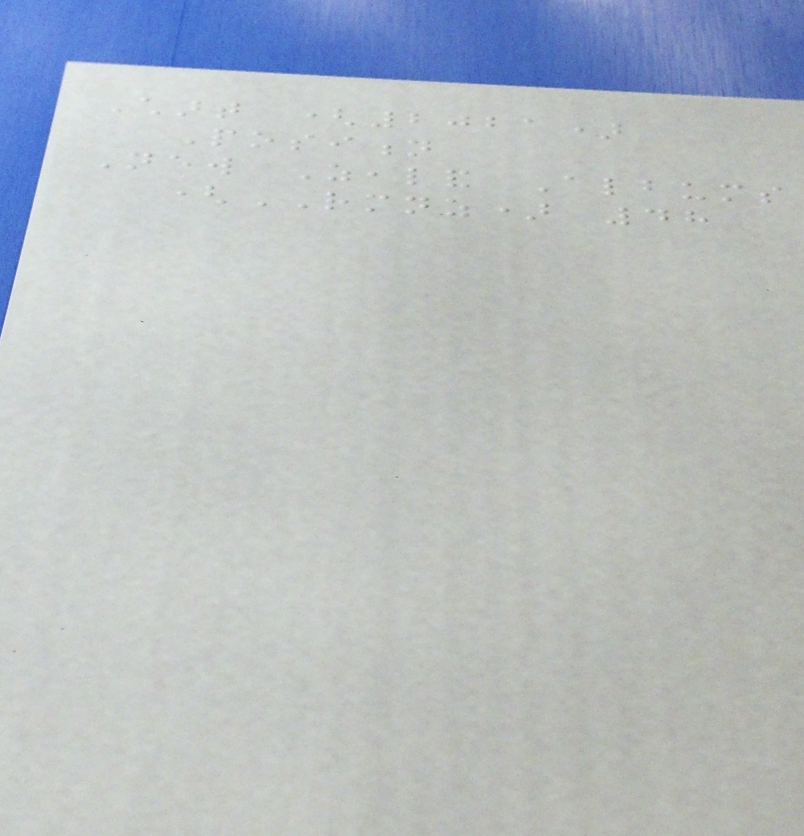Chart (2021)
Position
New Zealand Albums
(RMNZ) 48
